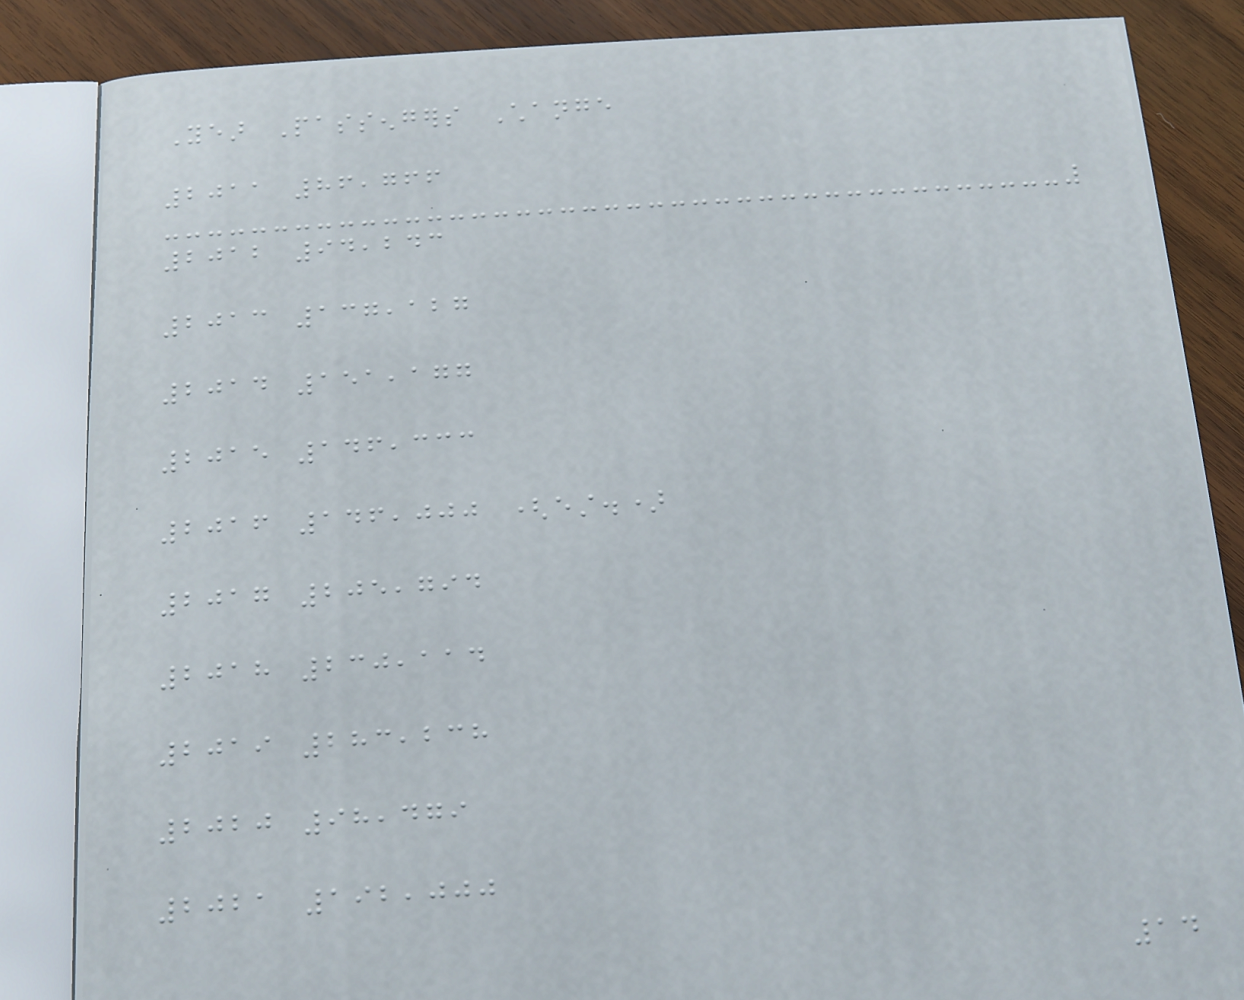Year Passengers Change
2011 86,766
2012 94,243
2013 137,127
2014 151,177
2015 146,333
2016 146,000 (est.)
2017 205,794
2018 230,114
2019 283,238
2020 98,479
2021 192,000
14
